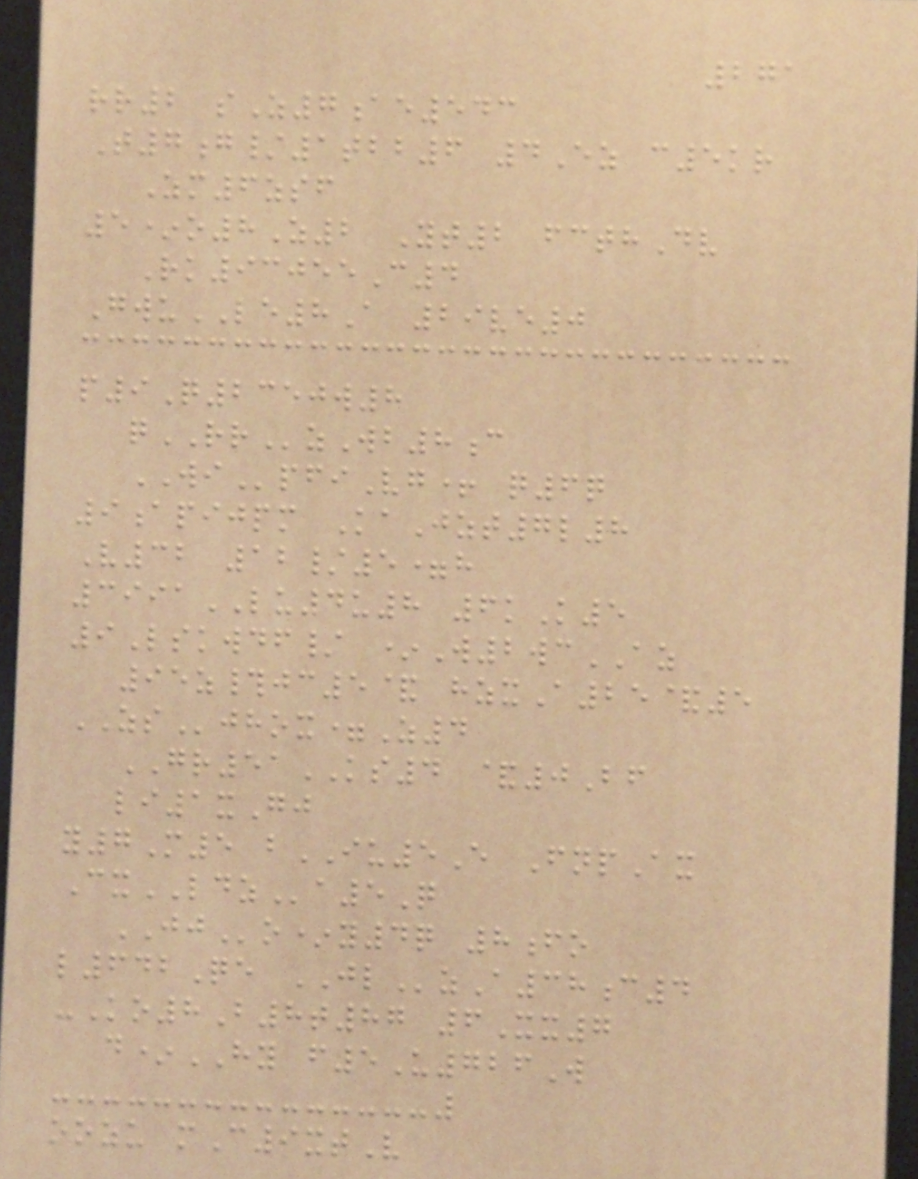271
rr2 sZ7ae543
T7g/1tbb6 4Ez c5kr
Zm6zsf
5*o8Z2 Yt2 fcthDv
Rk93055C4
GwuLE8A 29ve0
p9Q2350w8
qRRzWb8c
WIpfiVg+ q6q
9apijpm KaJzt7l8
V32 12/5=h
3991LU4u8 6kK5
9Lskwdf/ *W2wcAZ
95z#jc5& hzxA25&5
ZSjhox=Z4
GR51KS4 &0Bf
li1xGj
y7M5 bIU5E FnpAx
CxLDZa5Q
JJo*y4q 8fo
l642Qe JLzA38c4
-Ko8B8t87 6Xx7
d*HY f5U726W
oozu mC9xtV
